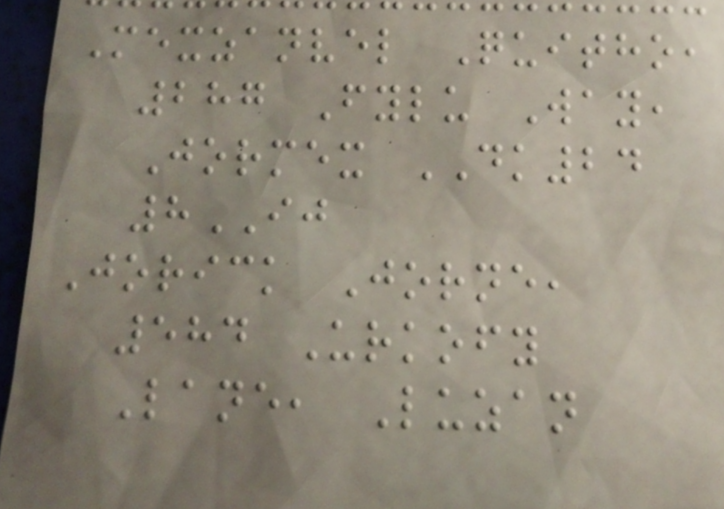Mexzanvel Quitho,
287 Fylu Way,
Jormex DK24
8IJ
Jorick Jorne,
584 Urkofy
Lane, Luzan
